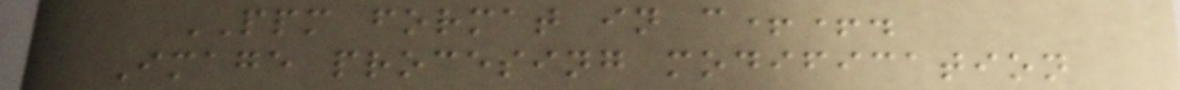PPM format in c++.
Image procesing modification
